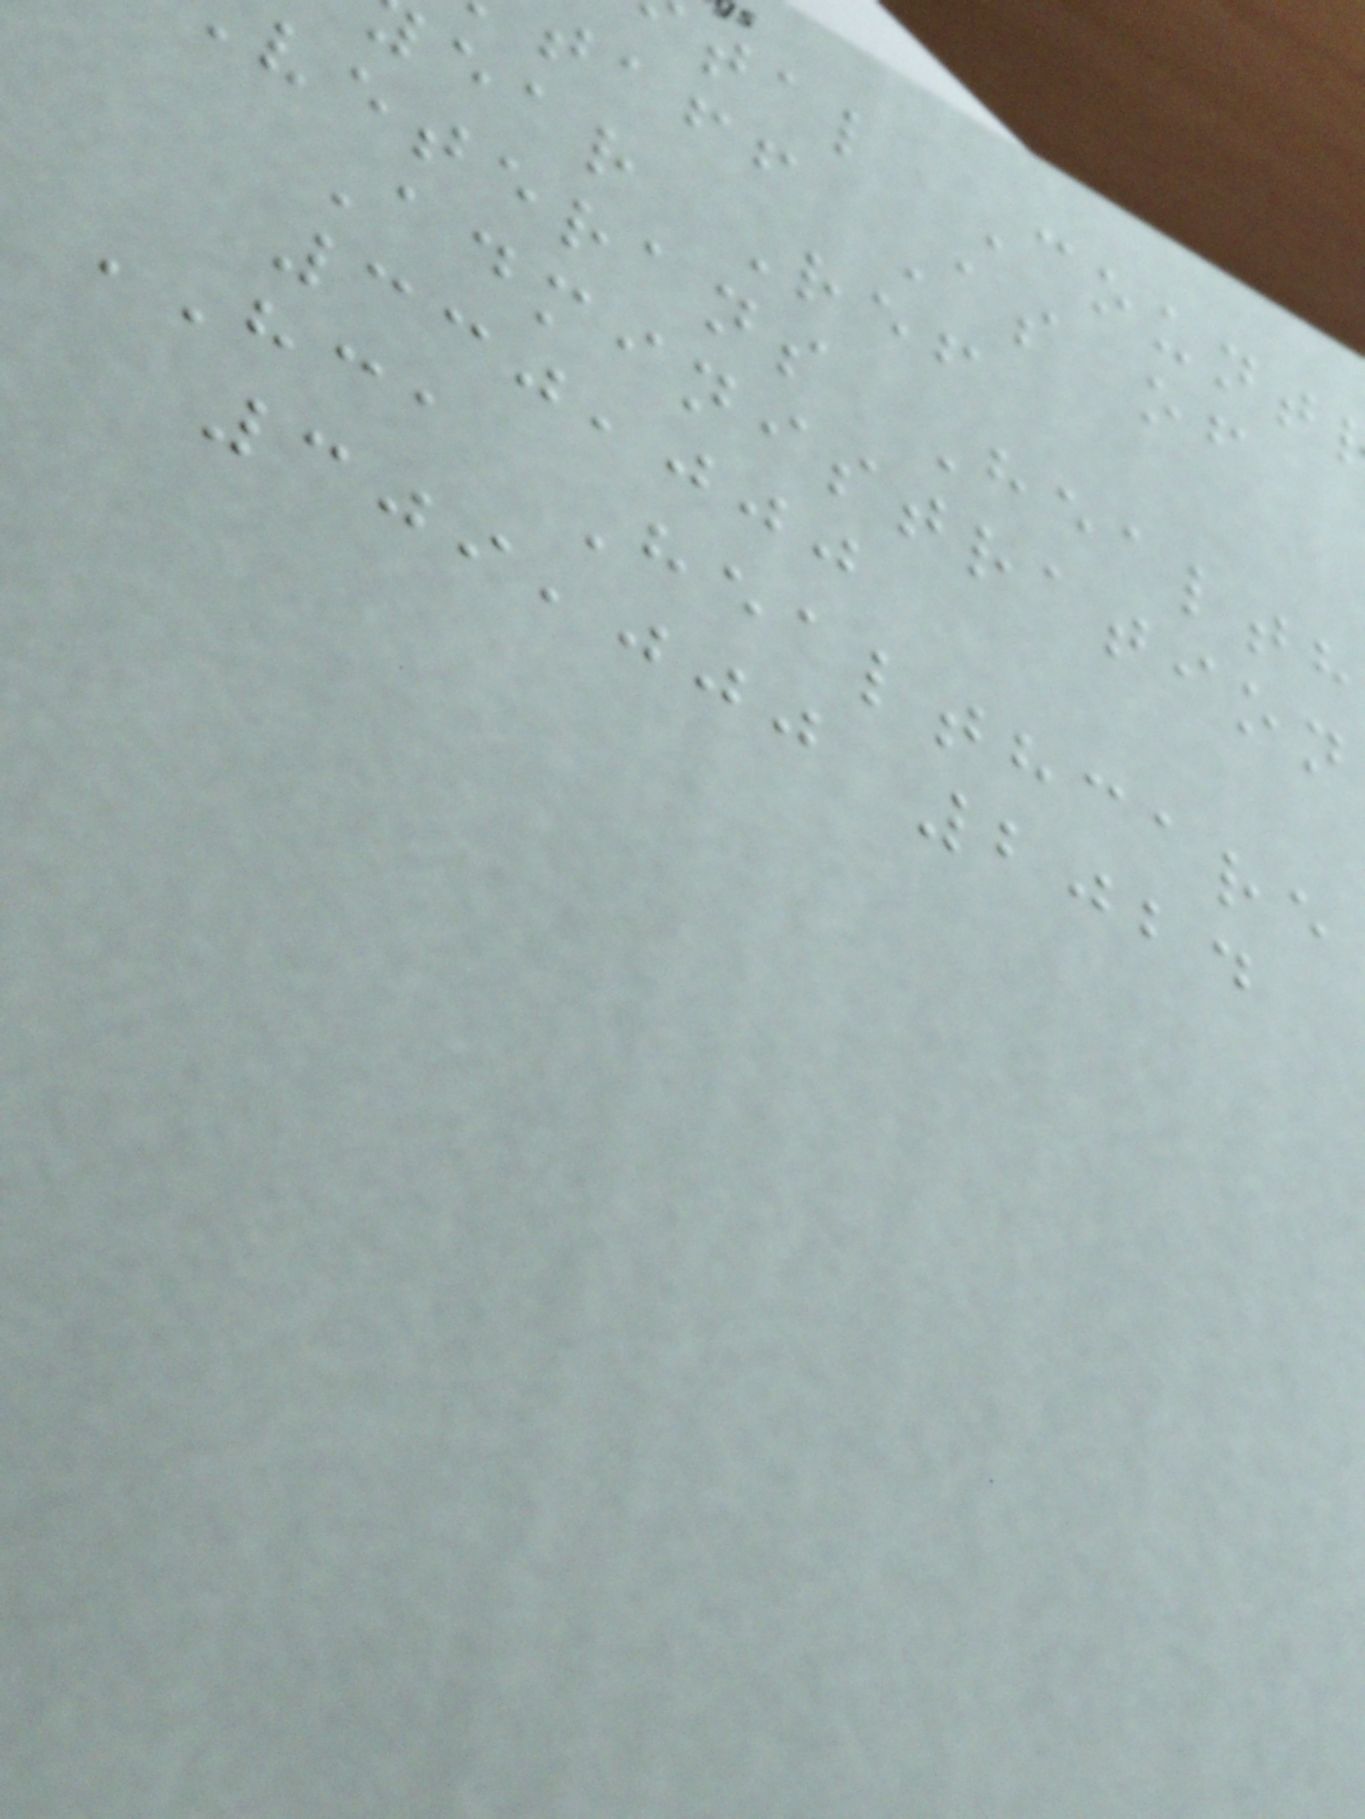tal Count
taff As of
ear Ref
veterans Health
Administration
330,000
HCA Healthcare
309,000 2024
